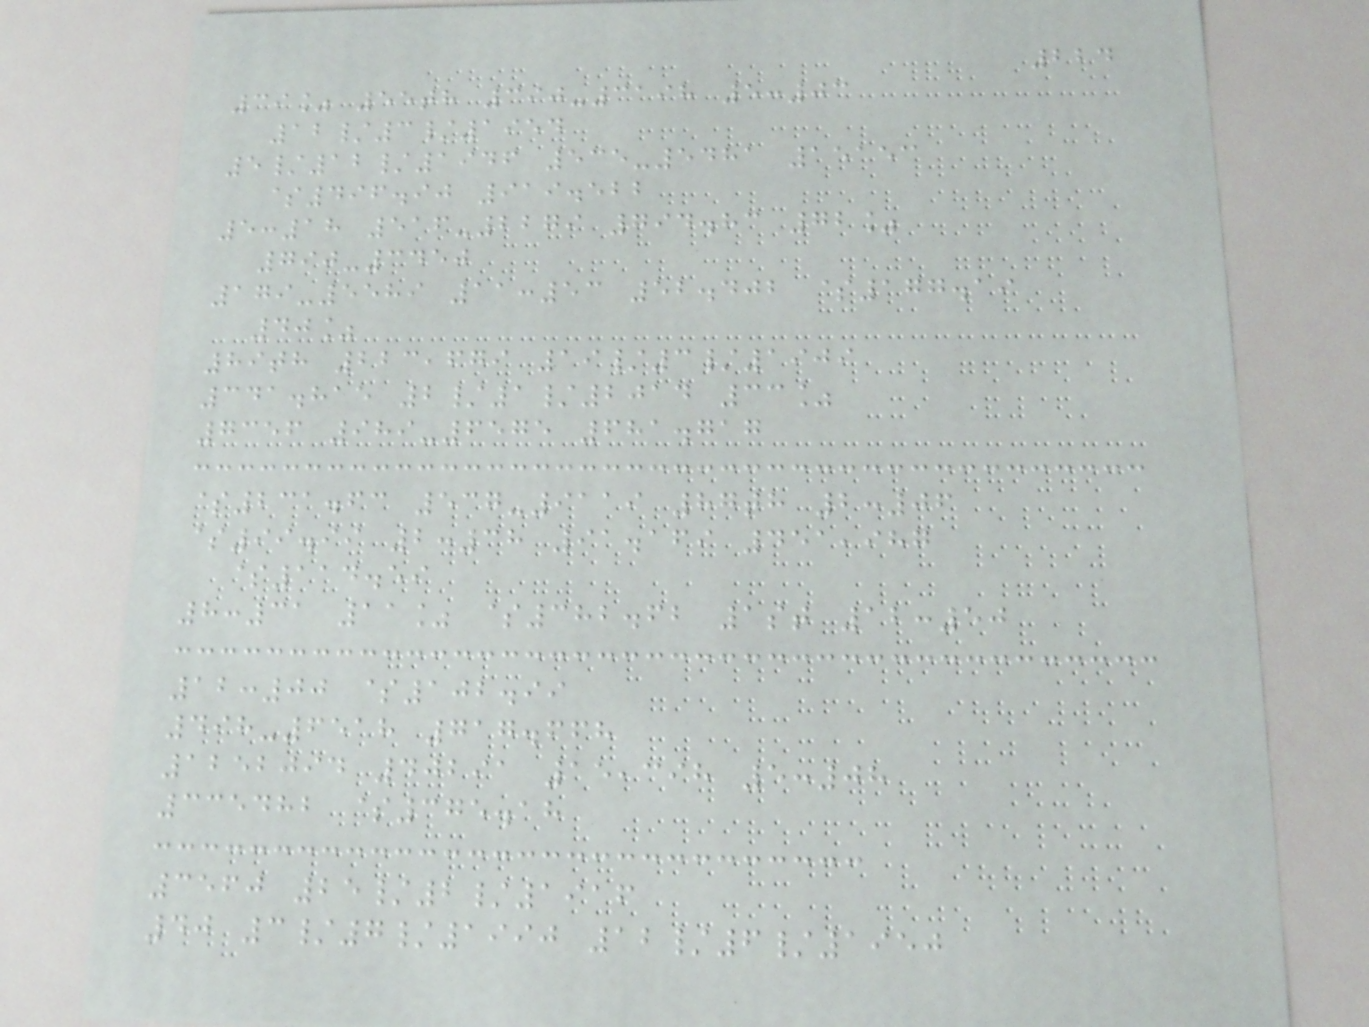224
39% 55th 390-3198 5:03
12/3/1954
5/12/1946 535-5481 15153
$496.90 919.522
5:18 516-2279 794.83 72%
790-3450
179-5589 11:53 52.402 $177.19
40%
89th 223,679 19/3/1909
341.815 2/1/2014 33%
7356 989-6575 681.717
$231.63 537-9119 87th 2:06
$99.99 2:38 91.169 451,987
$114.59
8:31 11% $382.62 1st 12:50
12:00 $102.99
498-6518 717.668
1252094 40291 15,398 5:08
335482 $375.18
3560 25/2/1916
40 3/7/1990 12/6/1950
